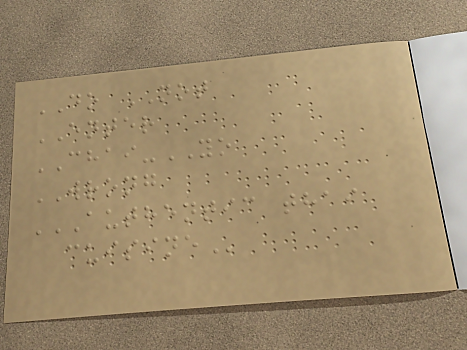DO NOT
ENTER
CHAI-YO
WRONG
AUTHENTIC THAI
CUISINE
